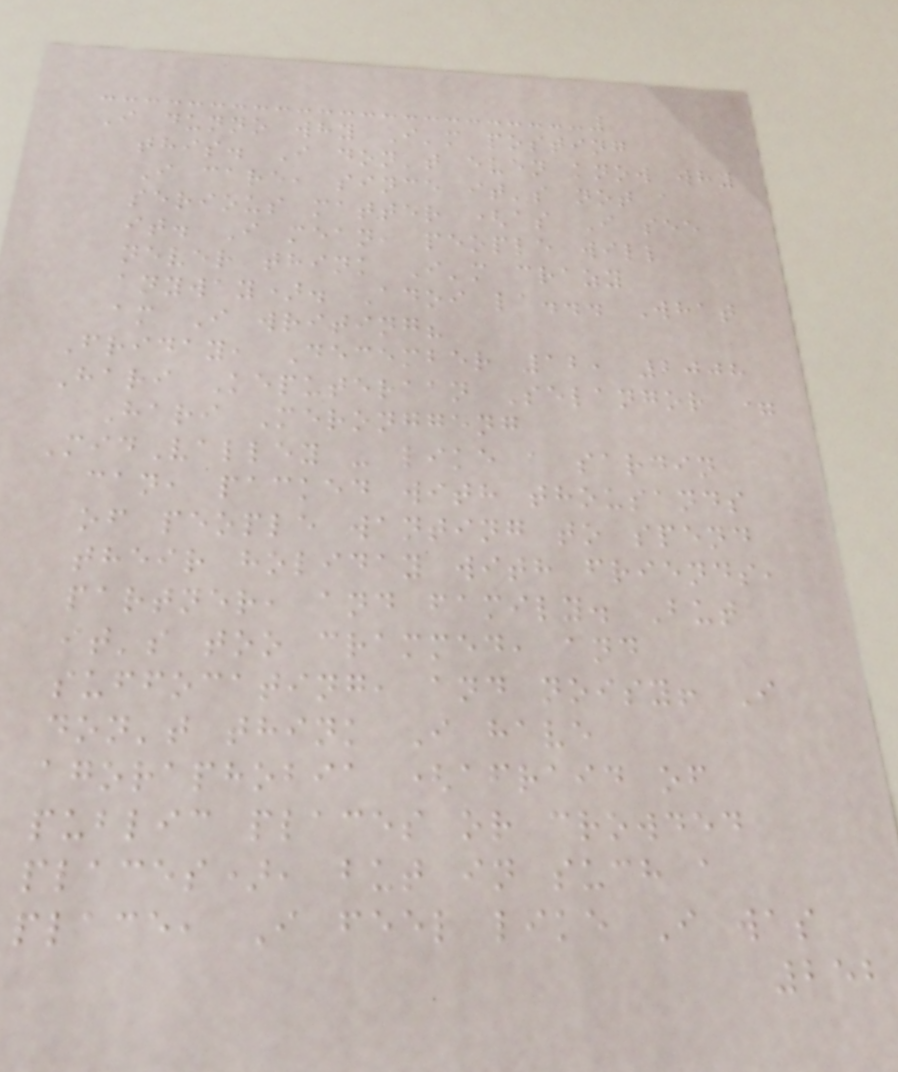I dunno why I'm posting
this. I don't even know why
I care, since it's not a
serious matter (as I see
it. I mean, people will
never think I'm crazy
anyway). Adoi la... What
am I writing?
Friday, December 12, 2008
Hari Keputeraan Selangor =
Hari Meronggeng
MidValley - like a sardin
can, packed with thousands
of people wanting to spend
their holiday with friends,
partner, and family. But
it's too crammed, and
suffocating, and noisy! I
don't think I have
agoraphobia (afraid of
public places or crowded
places), but in such a
place, I feel like I was
252
